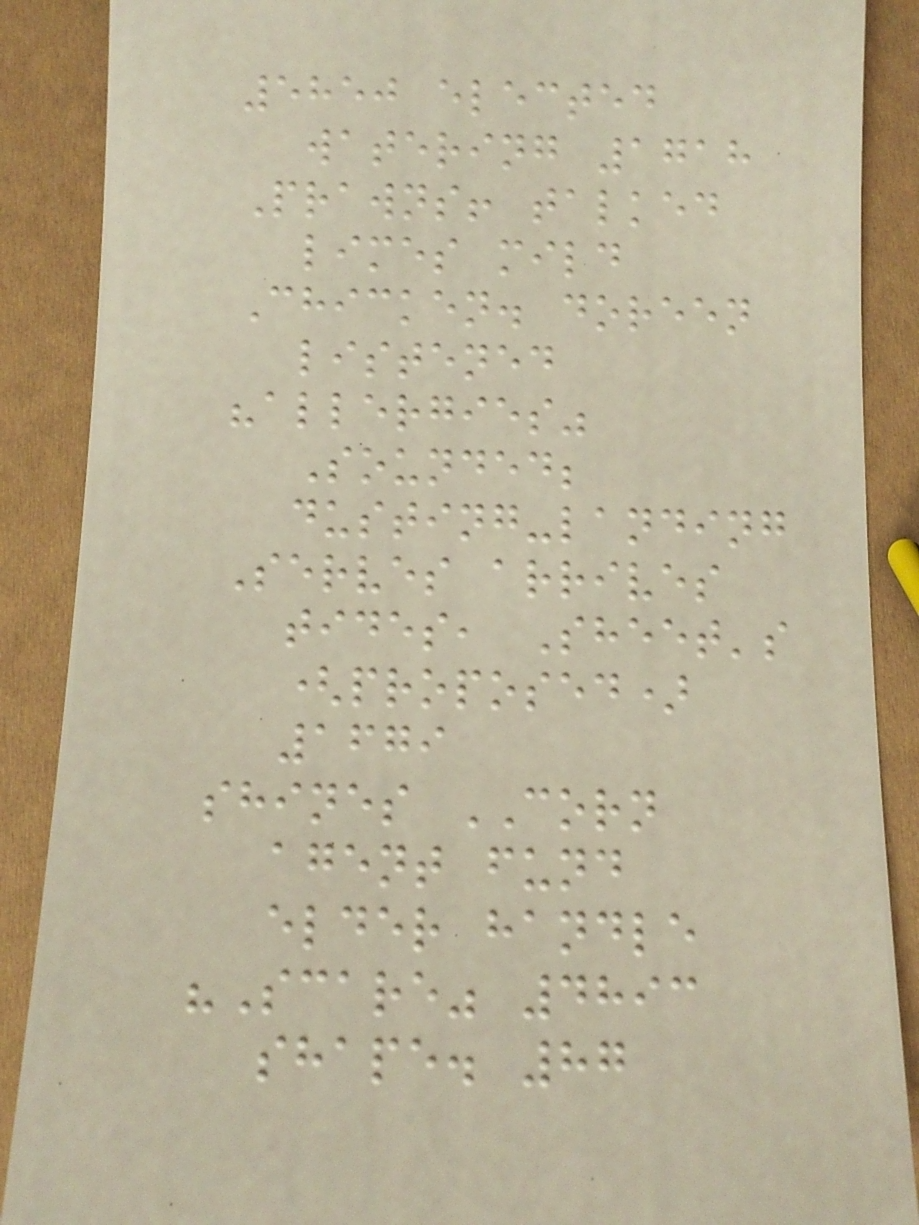5850 elected
watering 1718
Prawns! talked
limes mild
Chicken. doreen
listened
"allergies"
Sounded;
dusting-landing
Serves arrives
tides, Sheet's
(proposed)
1679
shines CORN
agent fund
elder handle
"Scare" 4893
shape. 87
